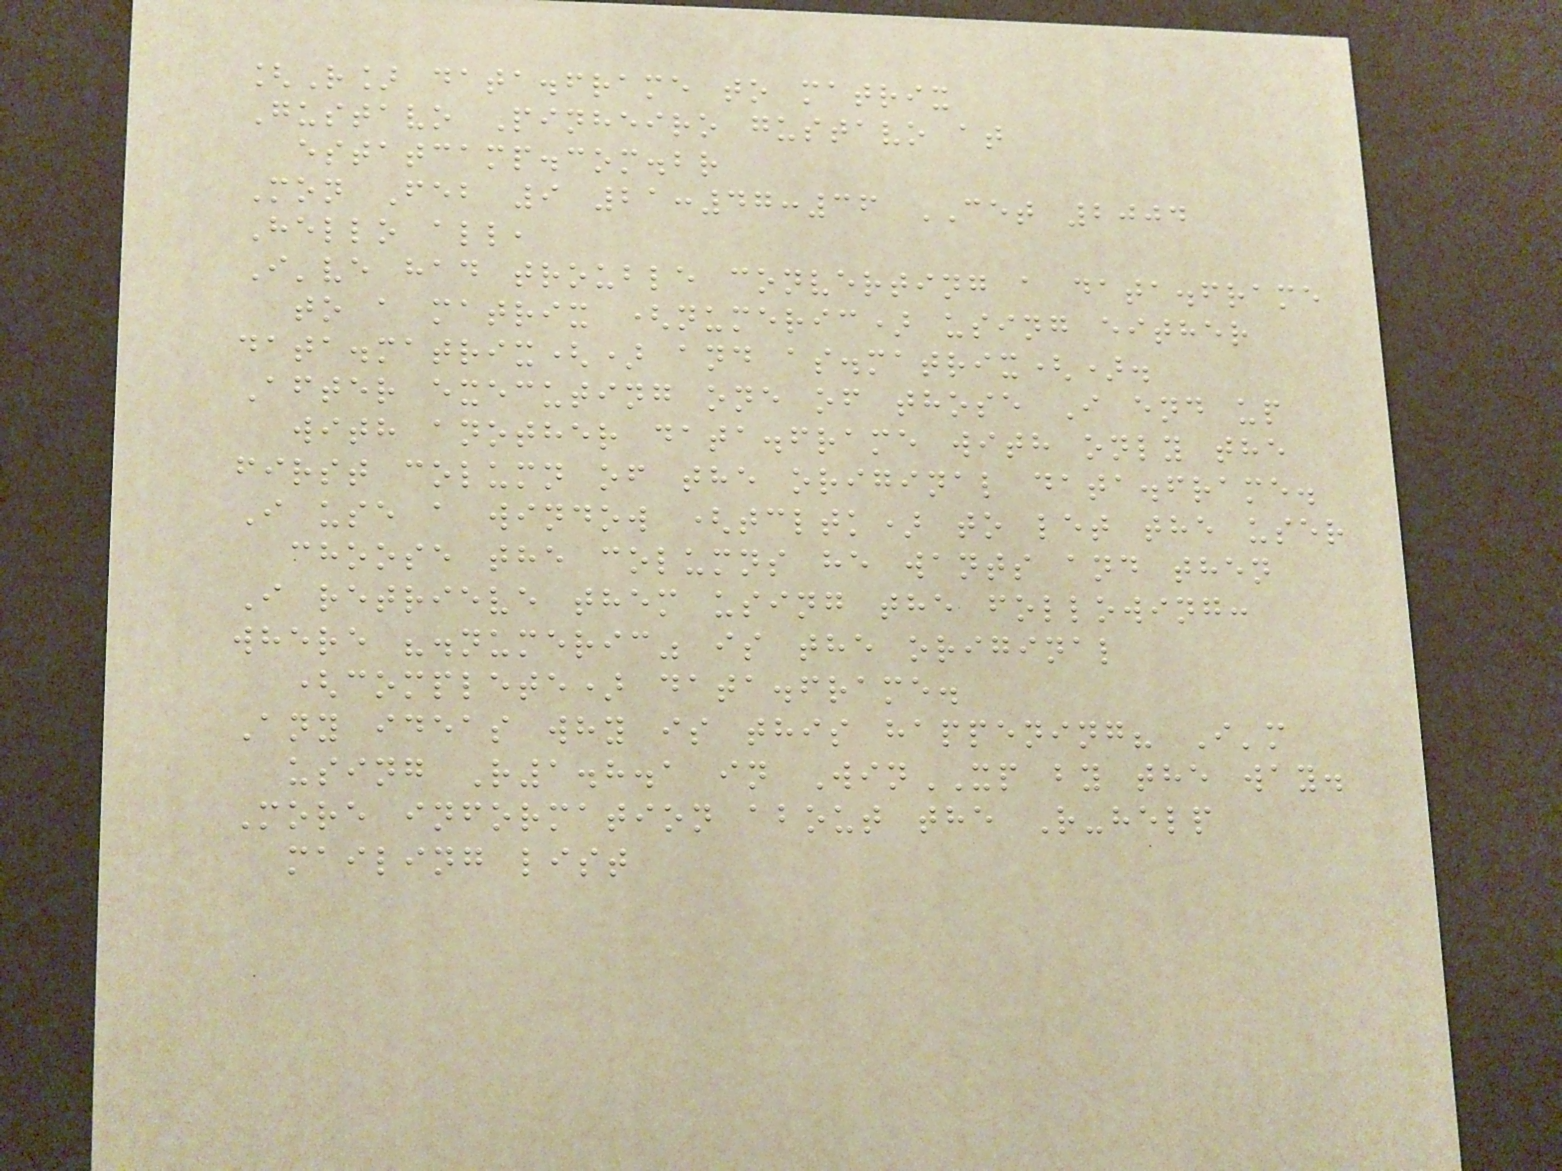[R] data.frame to matrix
Gustavo Pinheiro gustavo at
estatcamp.com.br
Mon Feb 9 21:47:36 CET 2004
Hello all,
I've had trouble converting a data.frame
to a matrix (numeric) using either
data.matrix() and as.matrix().
After executing one of those I end up
with another data.frame with only the
first column of the original data.frame.
I use a window (tcltk) to let the user
choose the columns he wants and then
I retrieve them using the following:
where ".numeric" is the original
(complete) data.frame.
Any ideas why is this happening? I'm
using R1.8.1 in WinXP by the way.
More information about the R-help
mailing list
